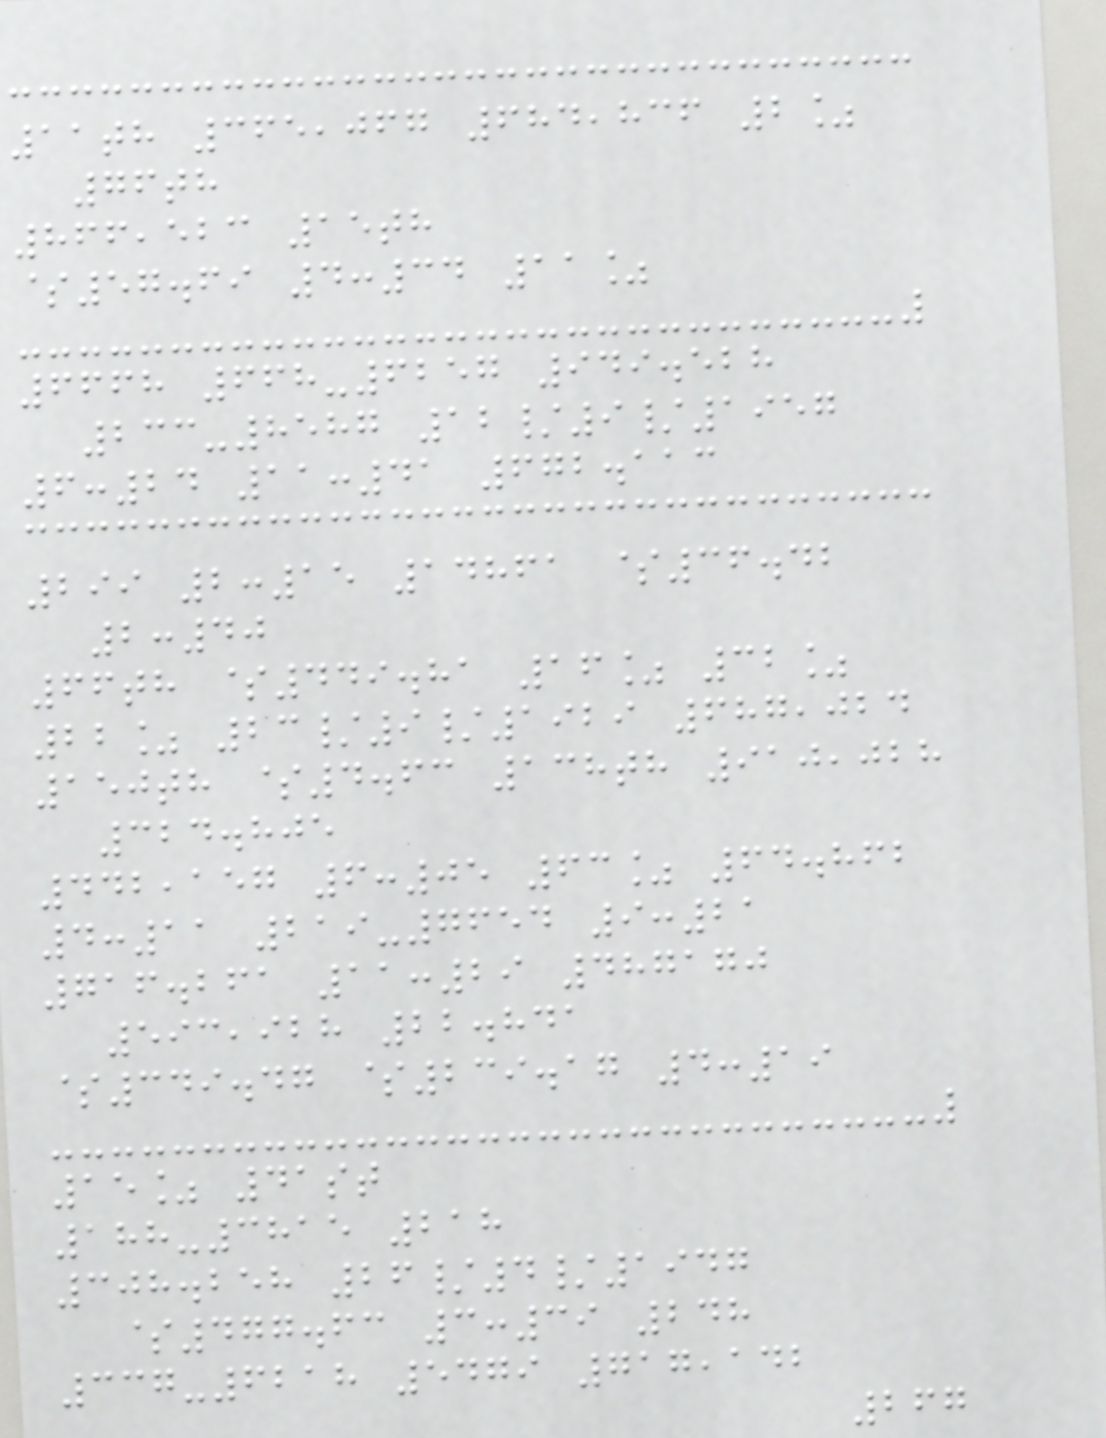11th 365,067 684,836 2%
76th
866,523 15th
$57.69 4:34 11%
6668 668-6257 949.528
233-8587 12/9/1957
6:24 11:41 672.113
299 2:15 14861 $36.42
2:40
66th $449.81 16% 32%
22% 23/9/1929 687,024
150th $4.63 138th 910,028
324.805
442,157 6:05 63% 64.862
4:11 219-7654 9:21
716.261 11:29 487170
593,928 22.841
$349.47 $239.17 4:19
15% 41st
188-3815 218
308.258 26/4/1947
$477.63 3:39 248
337-6218 5479 717,142
267
